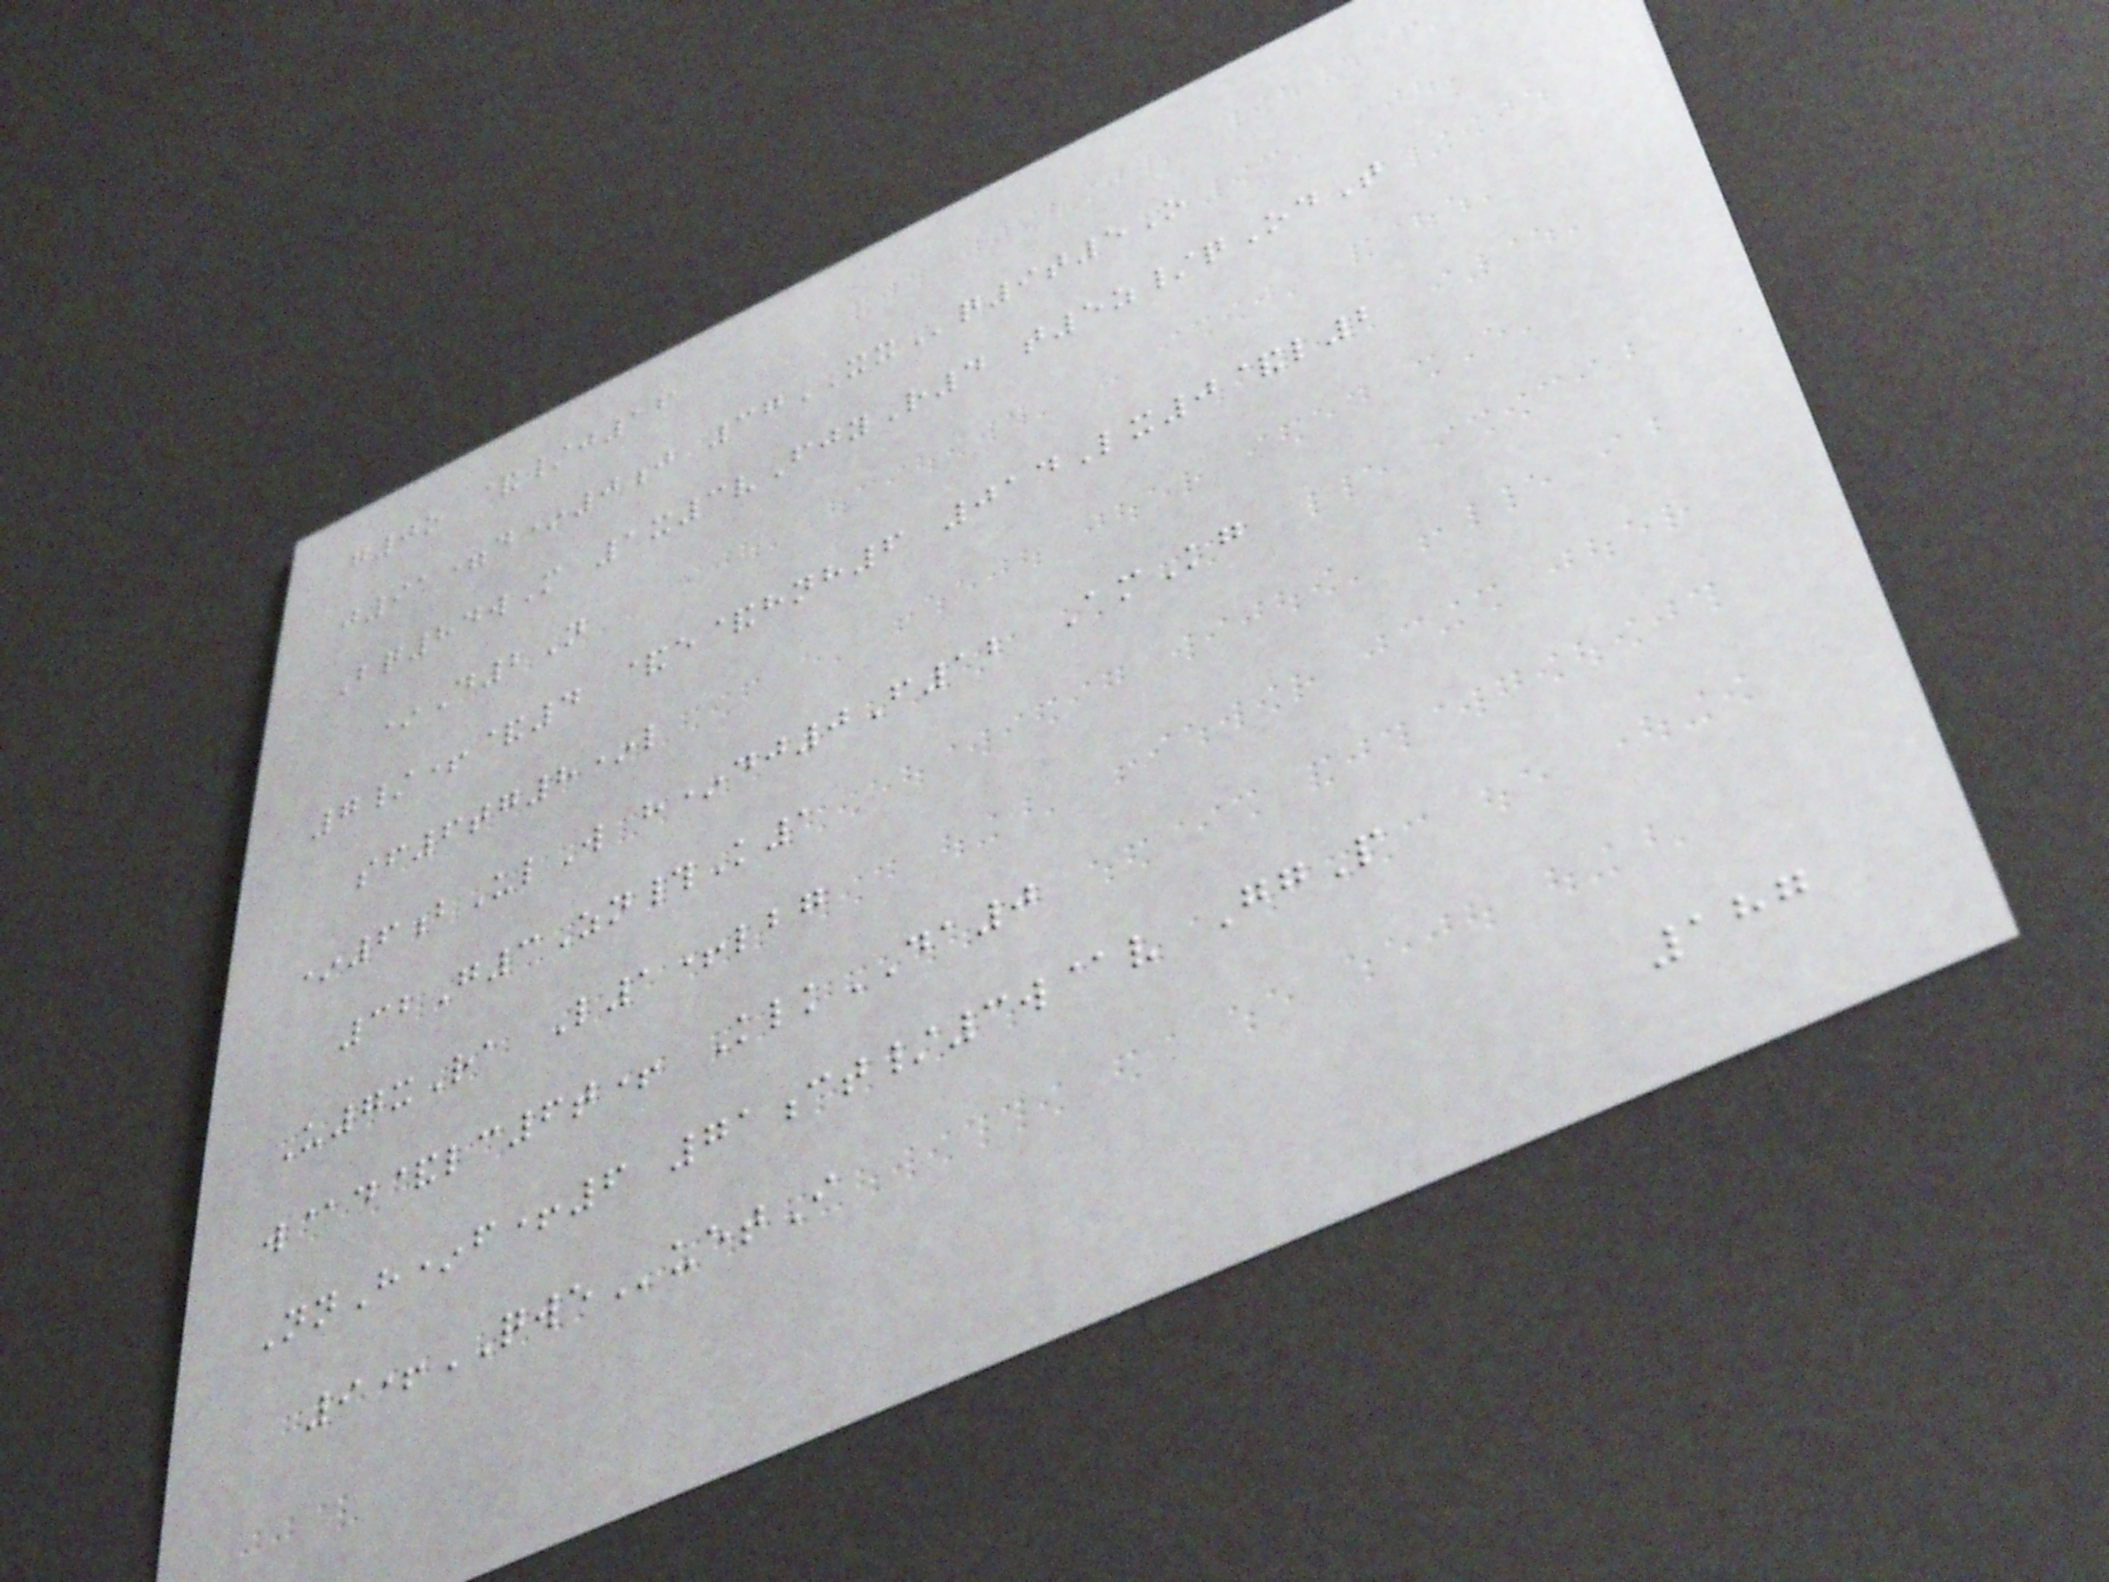g0o &/j16
j91=d*0j 37XXq9t5O
Bq84wM 1x3vFjyR4 t5z/qOdT
*D2N
7/+&4 &e&hnh6 014Lx0&l2
sf6tg8*l
*6bUlW h*dj0F12 AmKg
32G3Zn#K1
U7xRa L1+lbg
w@d&lc6t+ KlkDA0
NnH*f+6 71ct/3w@v GgP
9+QWEuetI
187
